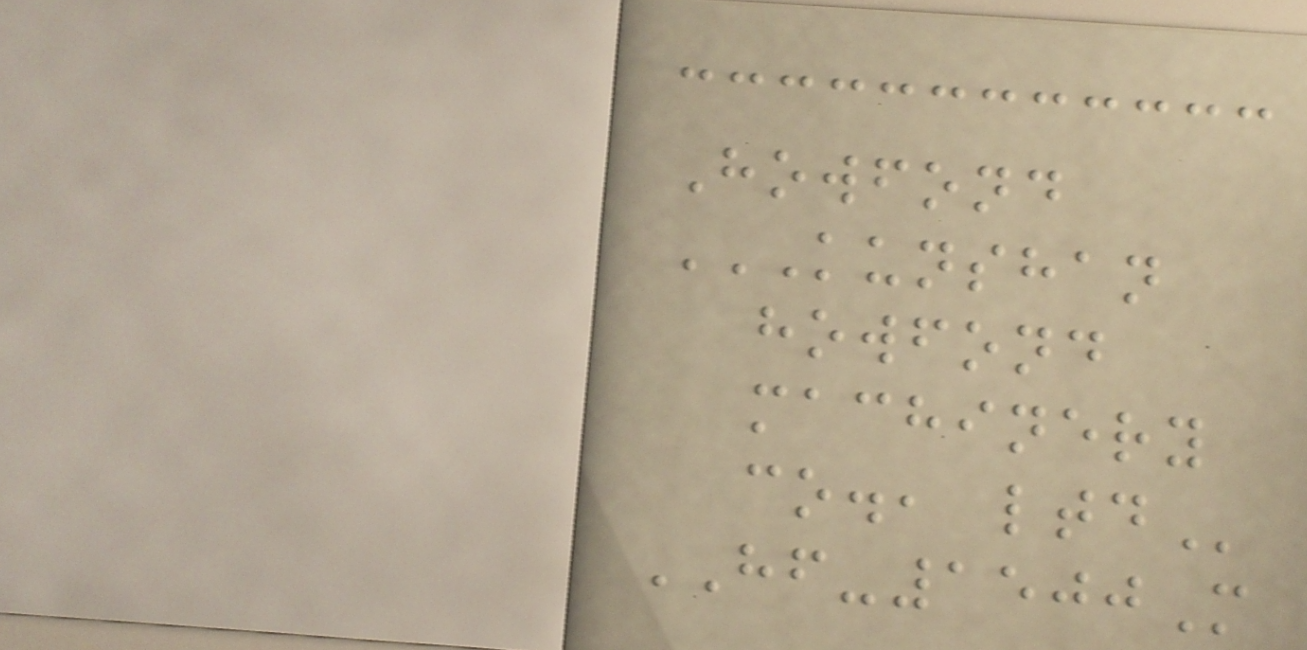Howfond
KUNSHAN
HOWFOND
MACHINERY
CO., LTD
HF-1500M
